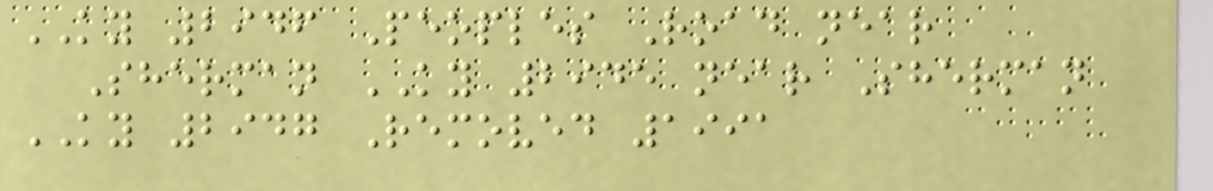KY 2946 Peoples Road near
Sherman KY 2945 near Sherman
KY 2947 Removed 1991
